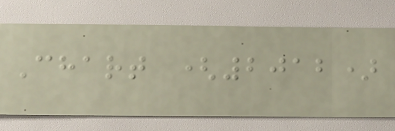Chart (2012)
